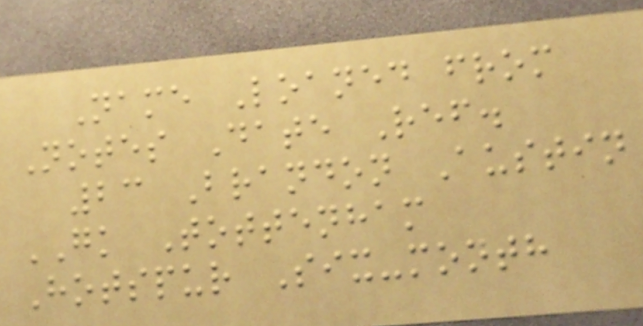Name Loaned from
Notes Date Ref.
23 Brandon Austin
GK Tottenham
Hotspur Six-month
